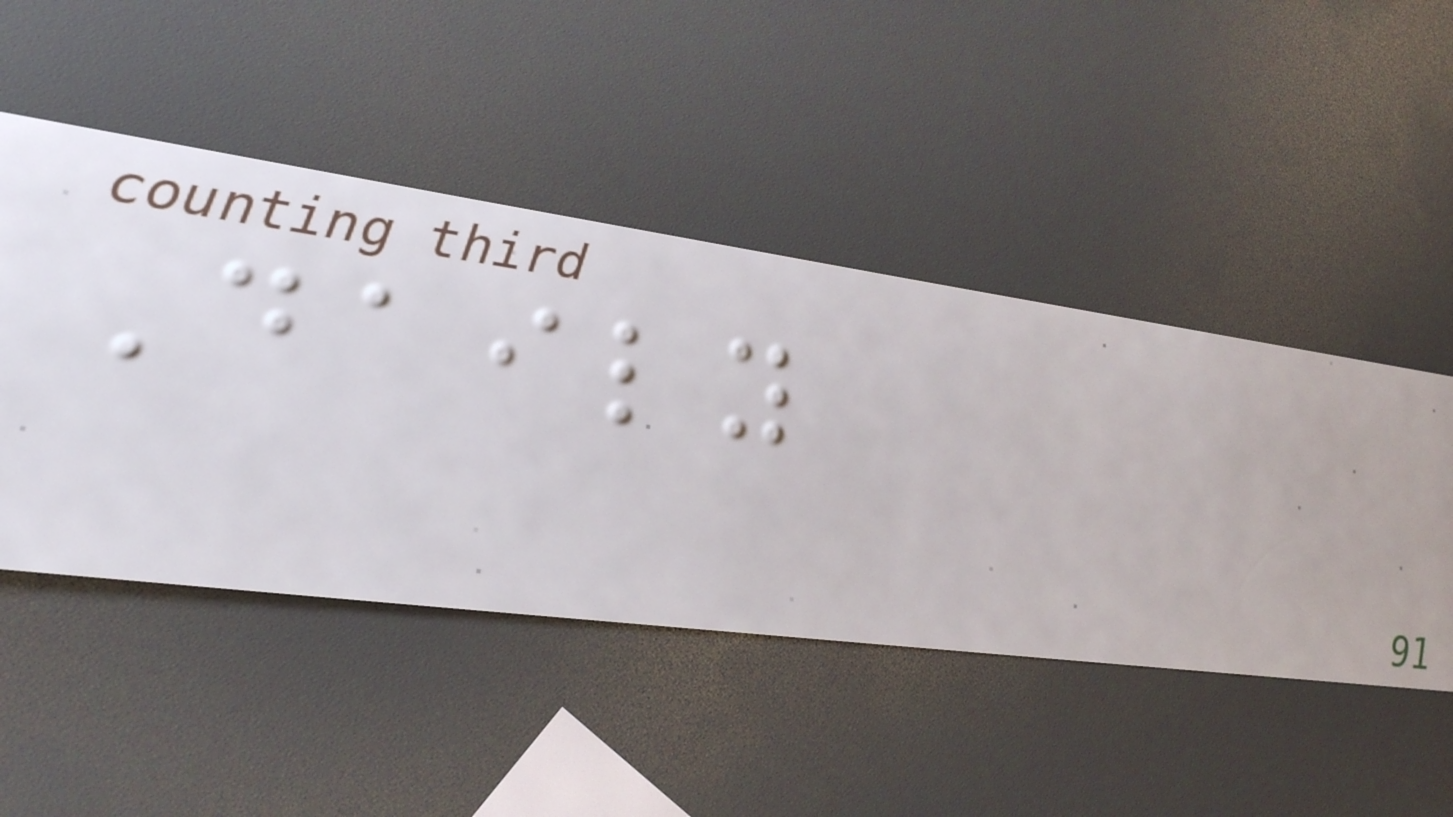Daily
